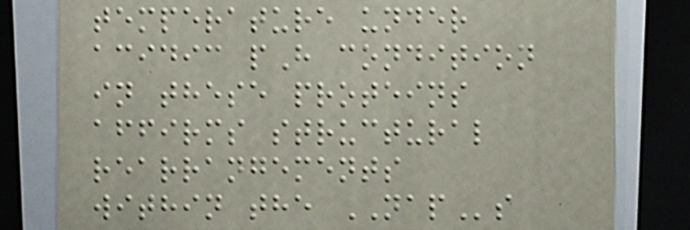temperature under
acidic pH condition
in these proteins
affirms structural
rearrangements
within the NAPs
